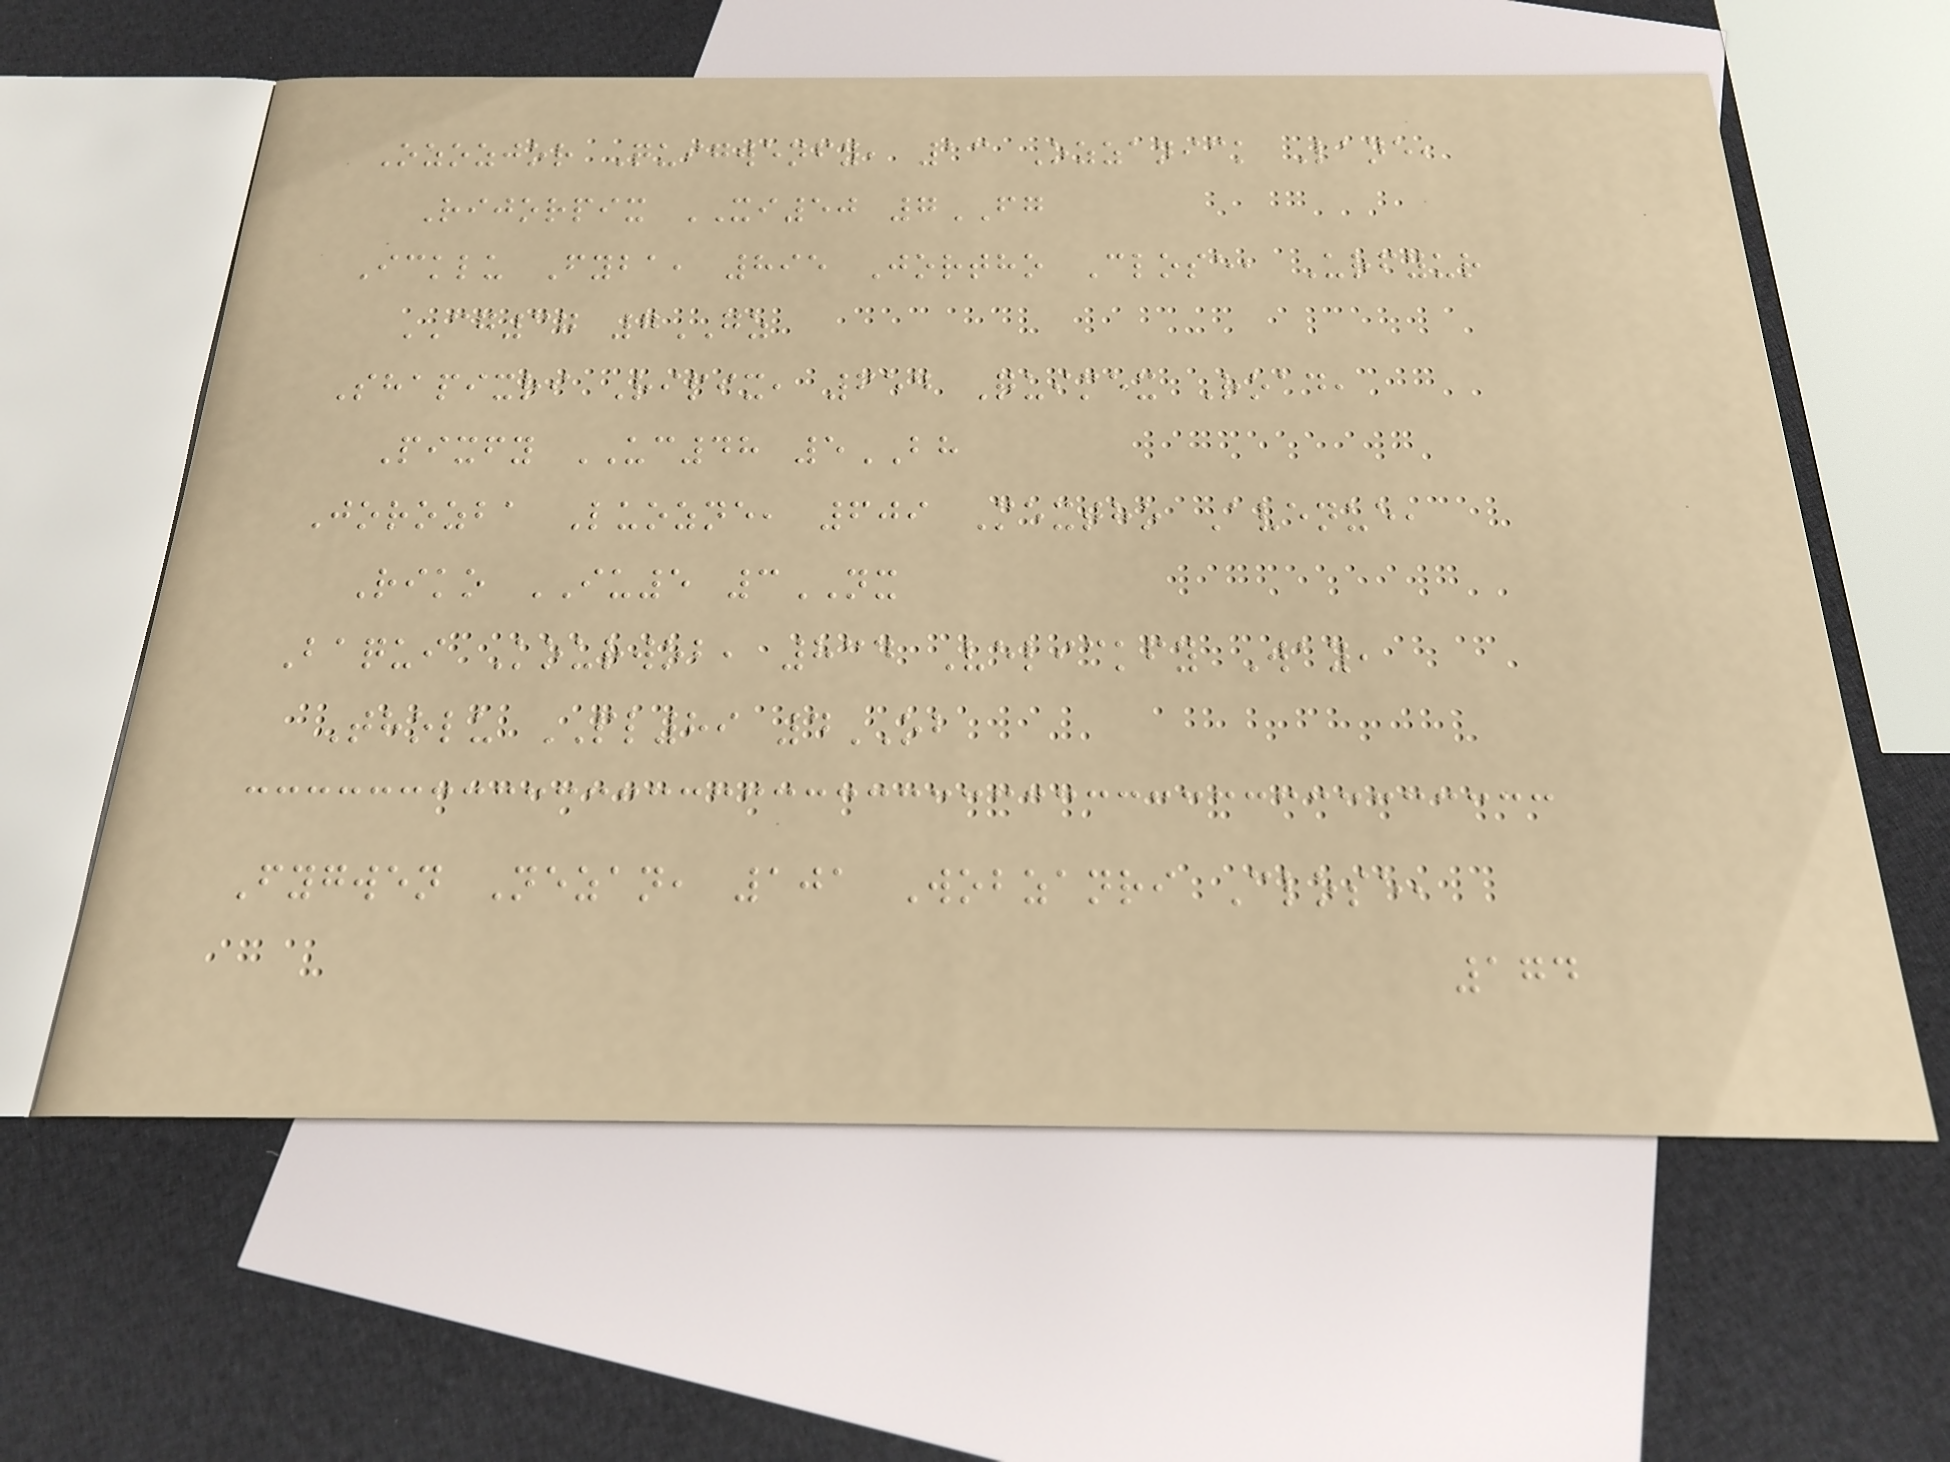Ozozjor Quigwenfy, 13 Ozzanick Lane,
Rijorpix XI50 7FG
Icklu Fyba, 895 Jortho Close, Urfyur
CG37 7GZ
Shapixri Ripix, 654 Quimex Road,
Pixfy UC48 5BH
Jorozba Luozne, 609 Mextho Avenue,
Riko IU5 3NX
Baqui Kourwob, 834 Velickfy Way,
Tholu PL89 4OB
Fygwen Nezan, 101 Wobzanri Close,
174
